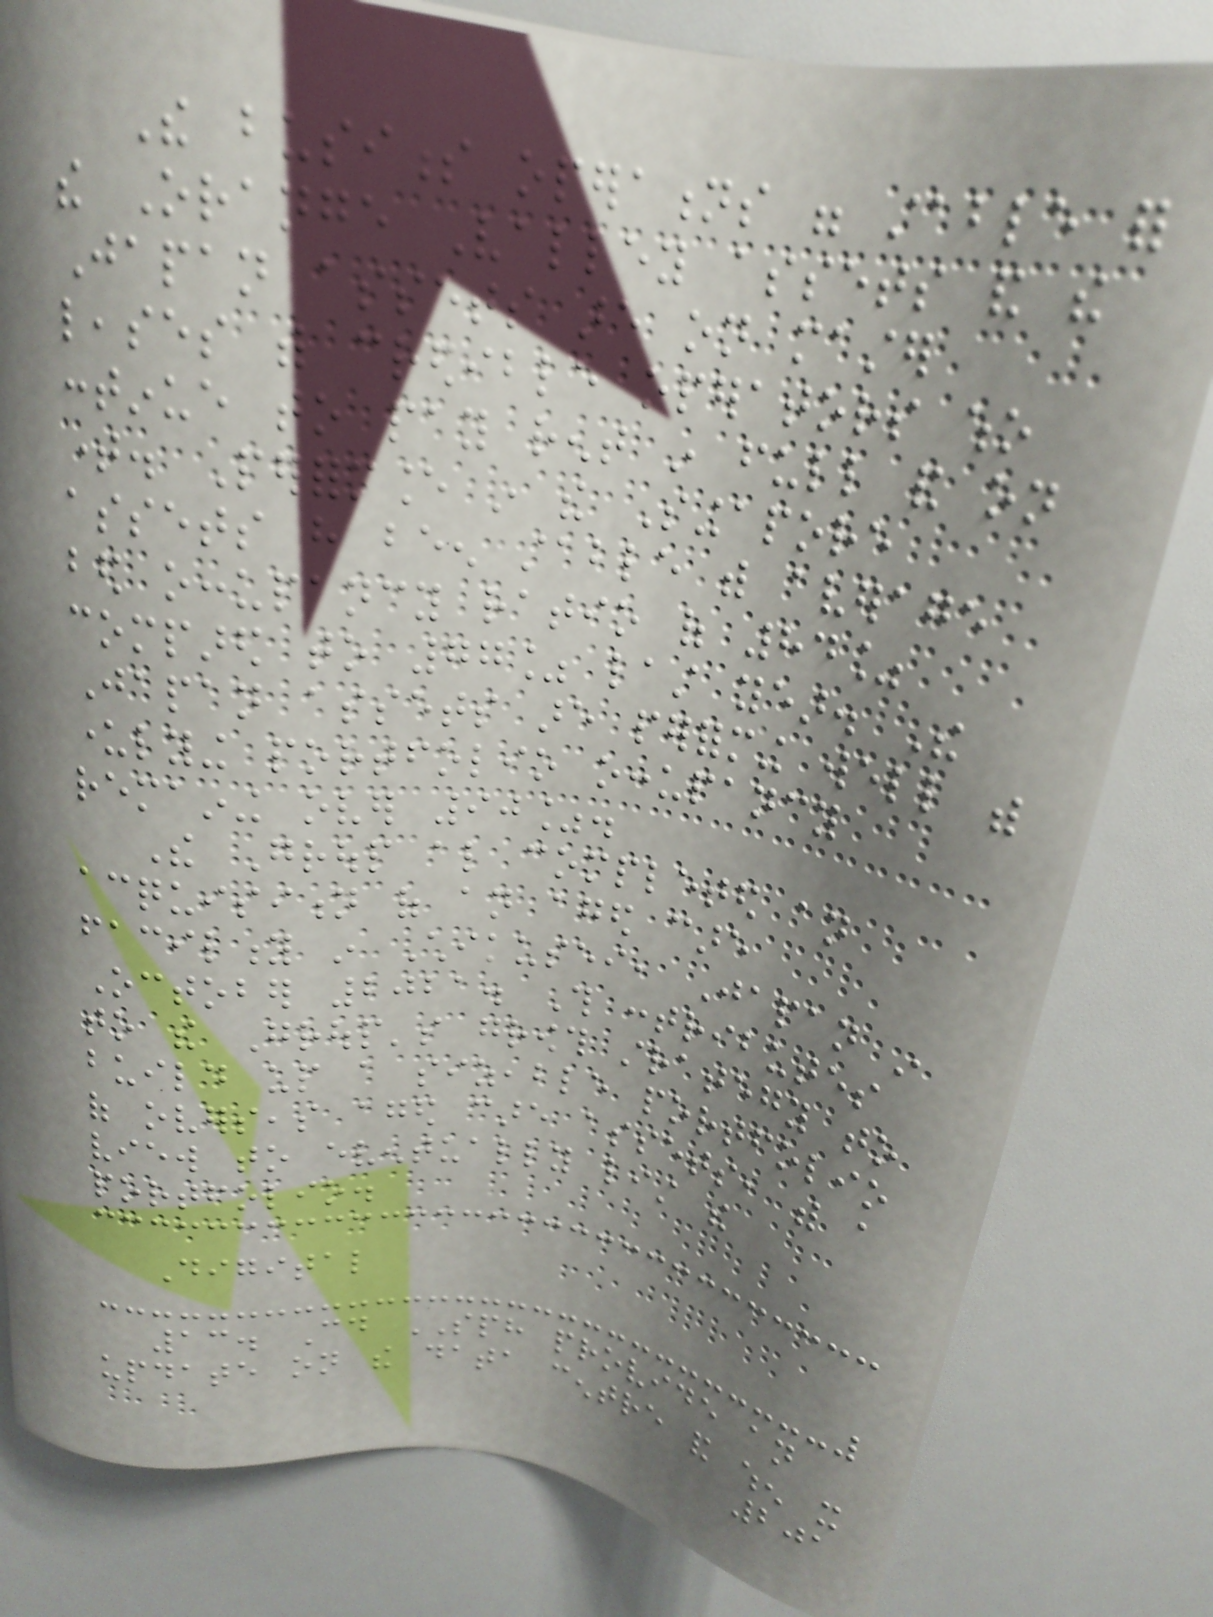The business operations were stable for
the Orange Valley assets and the
Japan assets are on master
leases with credible operators who
continue to pay rent in full and on
time. Performance in the Singapore
assets have been stable with average
bed occupancy ratio of 84%
compared to 77% last year. The
Japan assets are performing well with
underlying portfolio occupancy
remaining over 90%.
The Group also completed an
acquisition of an aged care
facility in Chikusei, Japan in
October 2021. This contributes
to the Group's growth strategy to
build up a sizeable portfolio
of overseas aged care assets, with a
view to eventually list the
portfolio.
Digital
13. Could SPH provide an
update on the data centre and when it
201
